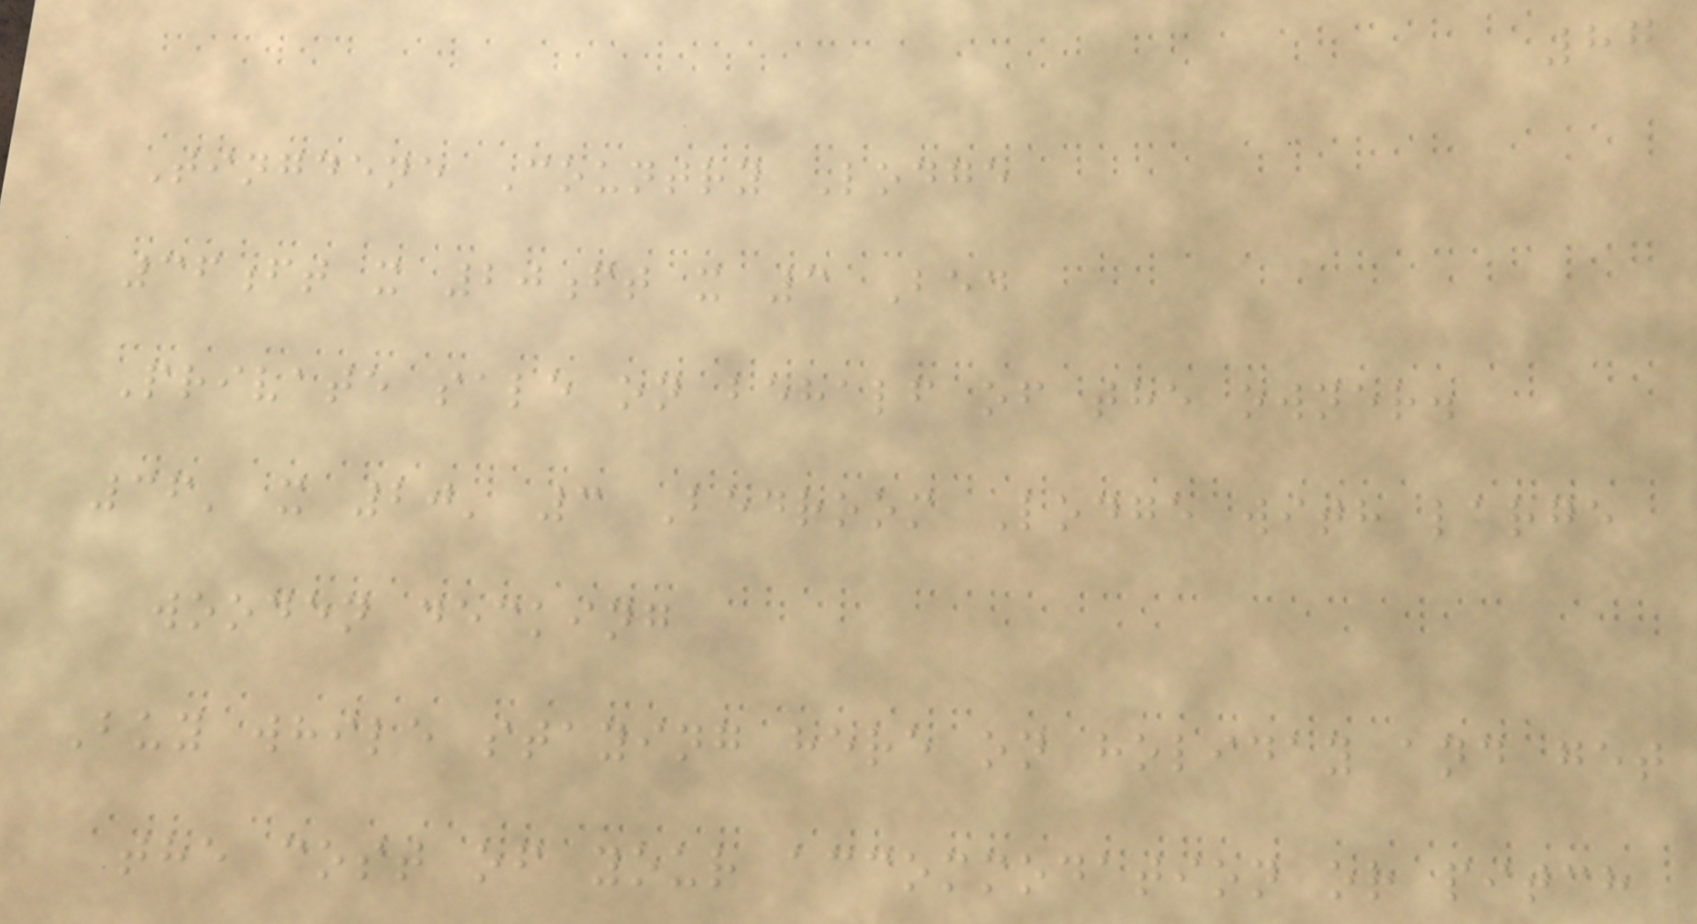87
Tingdene Country Lodge
36ft x 20ft x 3 Bed
Private sale on behalf of the owner.
36' x 20' 3 Bedroom Lodge with large
wooden decking
Buy while staying here on holiday and get
the cost of your accommodation or pitch
